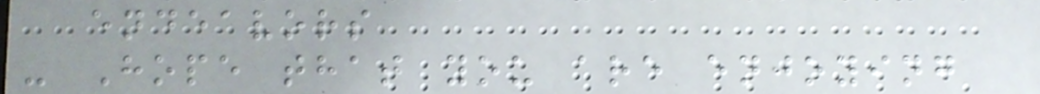endeavors
- Hope that you are enjoying
